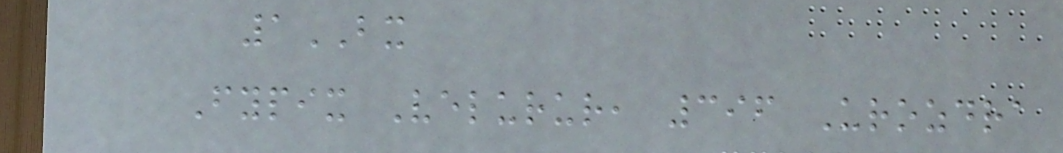1BX
Fypix Velurur, 396 Urozdra
